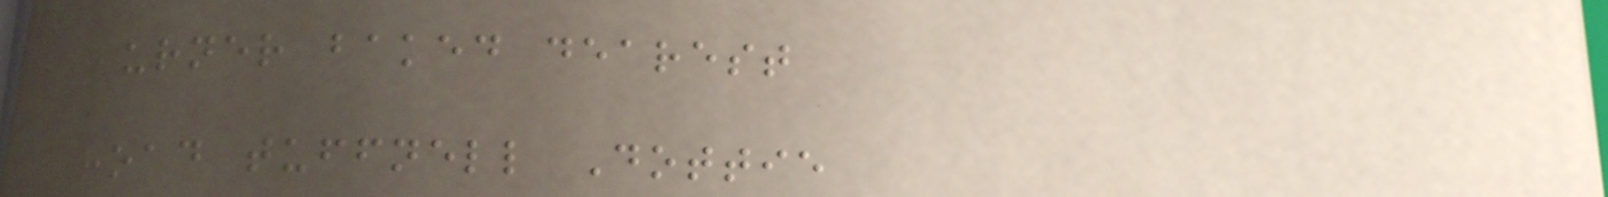burner baked dearest
road tuffnell Dottie
